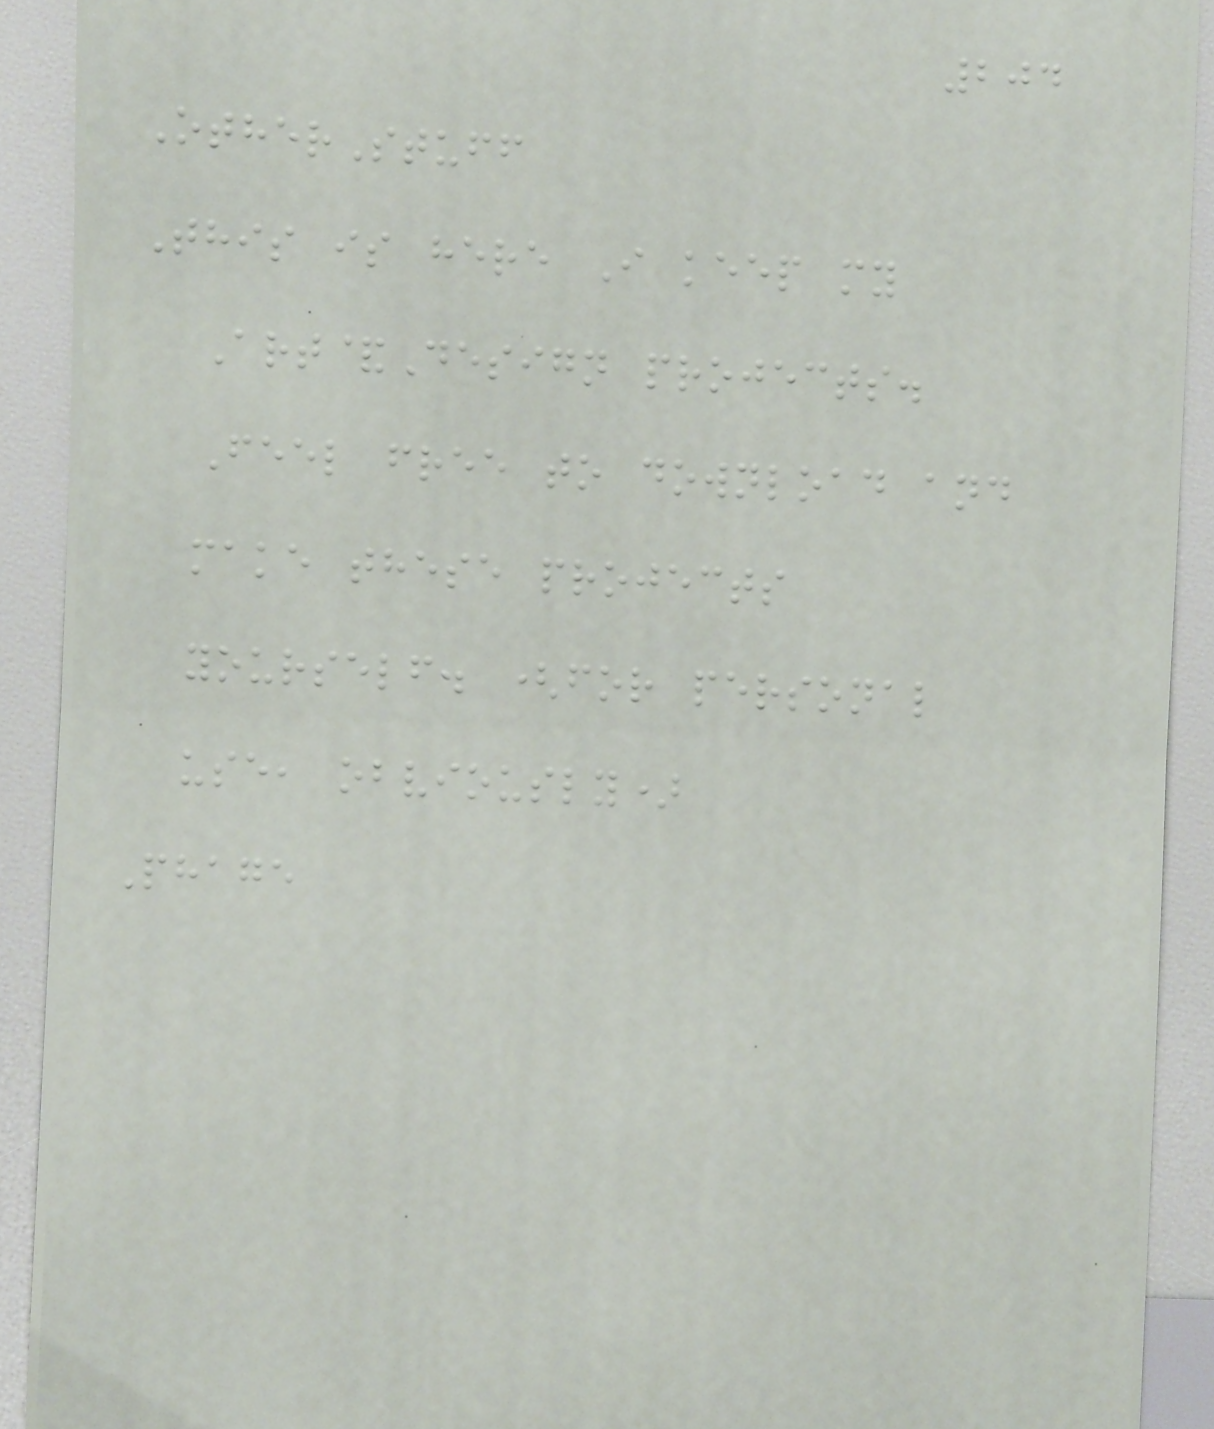204
OtherStuff
This is here I keep my
Art&Design projects.
Feel free to download and
make these projects
yourself. (for personal
use, obviously)
Phage
